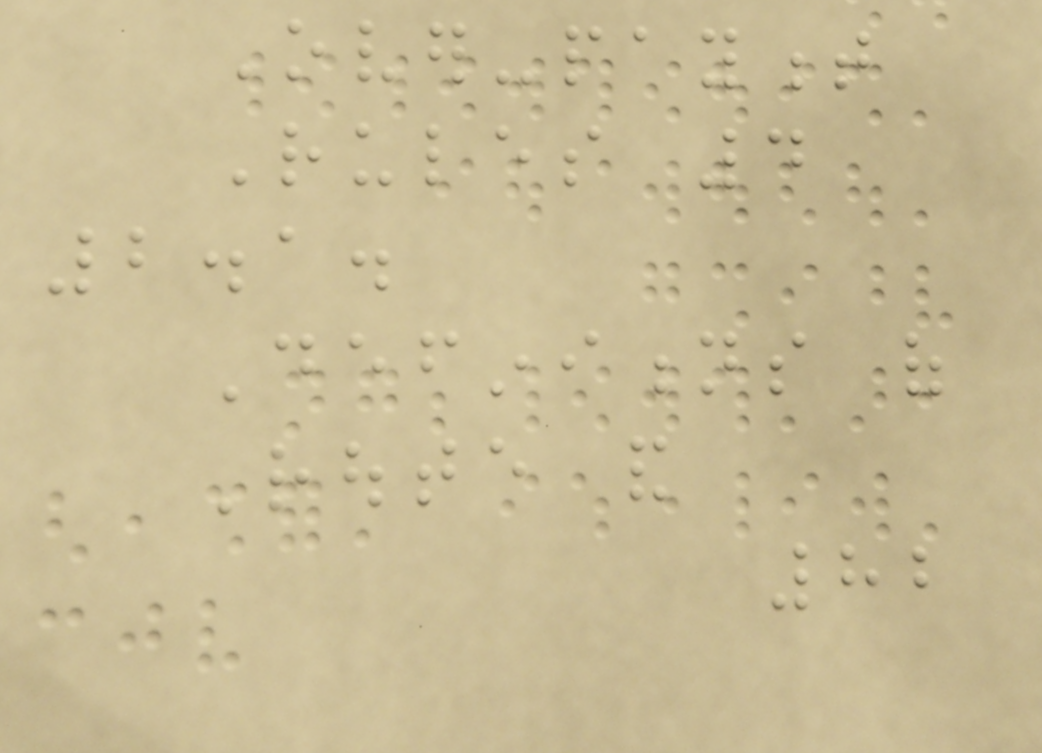Over-payment
Rules 4
2.1.
Definitions of
Route and
82
